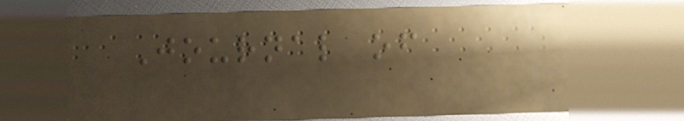Journal of
